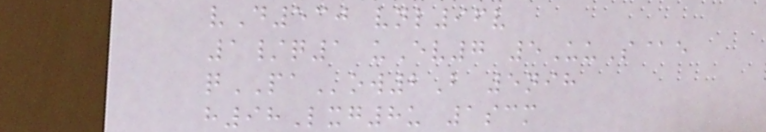vD530 vnl96v
1/q1 uEv7 5UuS@e
qPAow2B 5nih
h98Lxg8u 1scm
